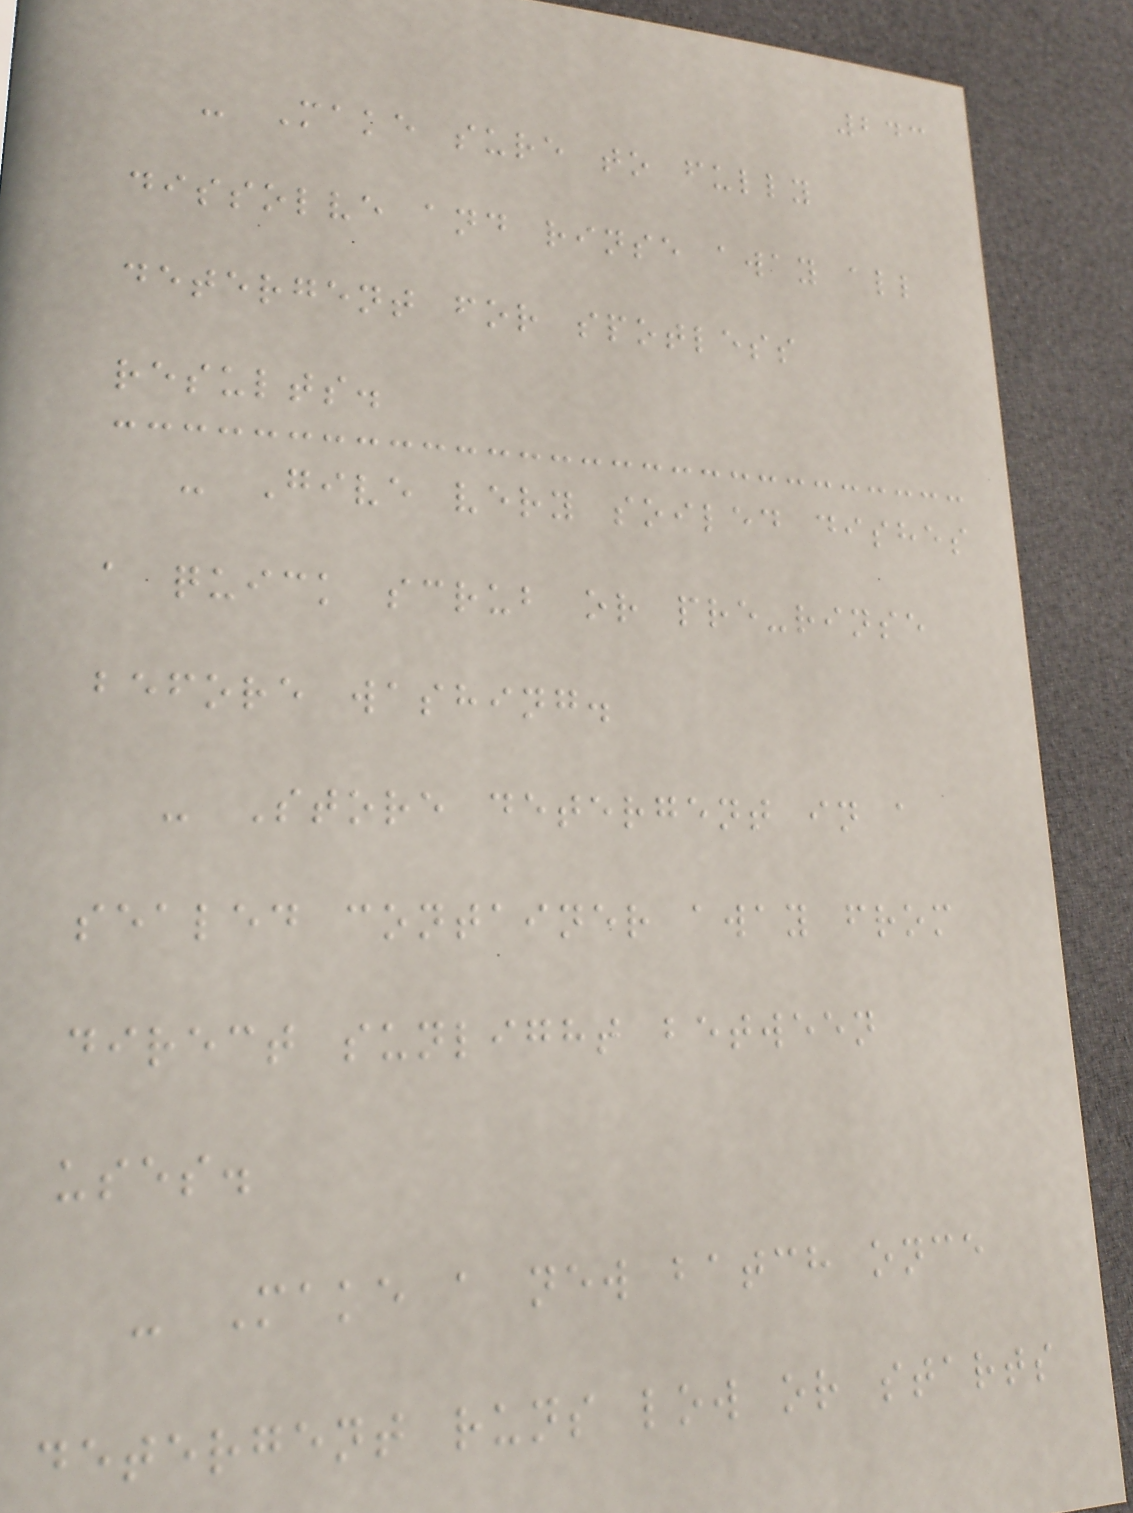243
- Make sure to fully
dissolve and rinse away all
detergent for spotless
results.
- Give very soiled dishes
a quick scrub or pre-rinse
before washing.
- Store detergent in a
sealed container away from
direct sunlight between
uses.
- Make a new batch once
detergent runs low or starts
